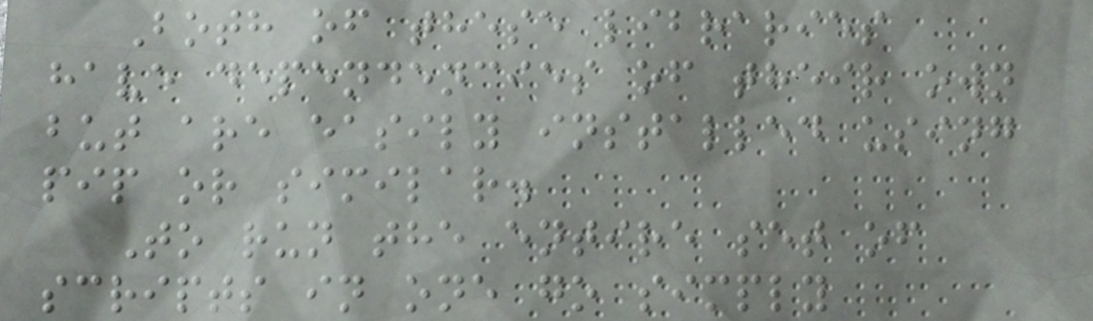Both of these libraries
have dependencies of their own
but are easily installed using
pip or similar.
To run the entire set of
scripts in one go simply
